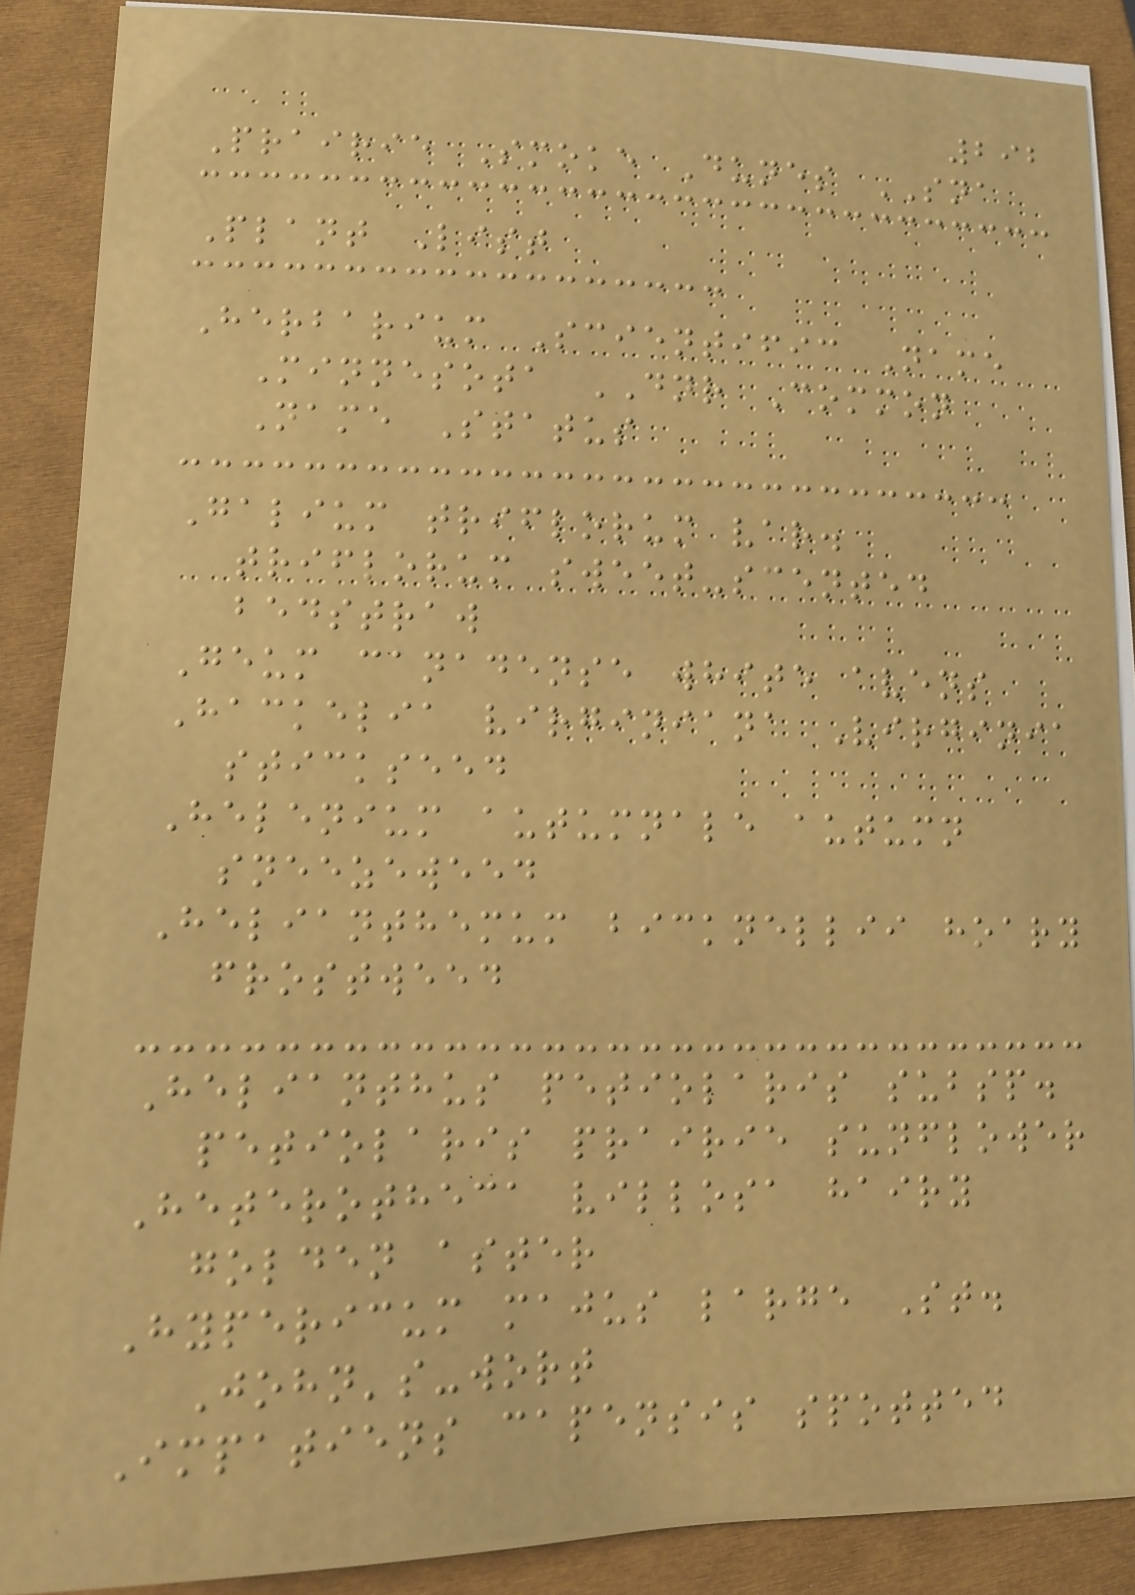292
Prairie Smoke Dunes SNA
Plant List
Herbarium Scientific Name
Minnesota DNR Common
Name Status
Galium triflorum var.
triflorum sweet-scented
bedstraw
Geum canadense white avens
Hackelia virginiana Virginia
stickseed
Helenium autumnale autumn
sneezeweed
Helianthemum bicknellii hoary
frostweed
Helianthus petiolaris subsp.
petiolaris prairie sunflower
Heterotheca villosa hairy
golden aster
Hypericum majus large St.
John's-wort
Impatiens capensis spotted
